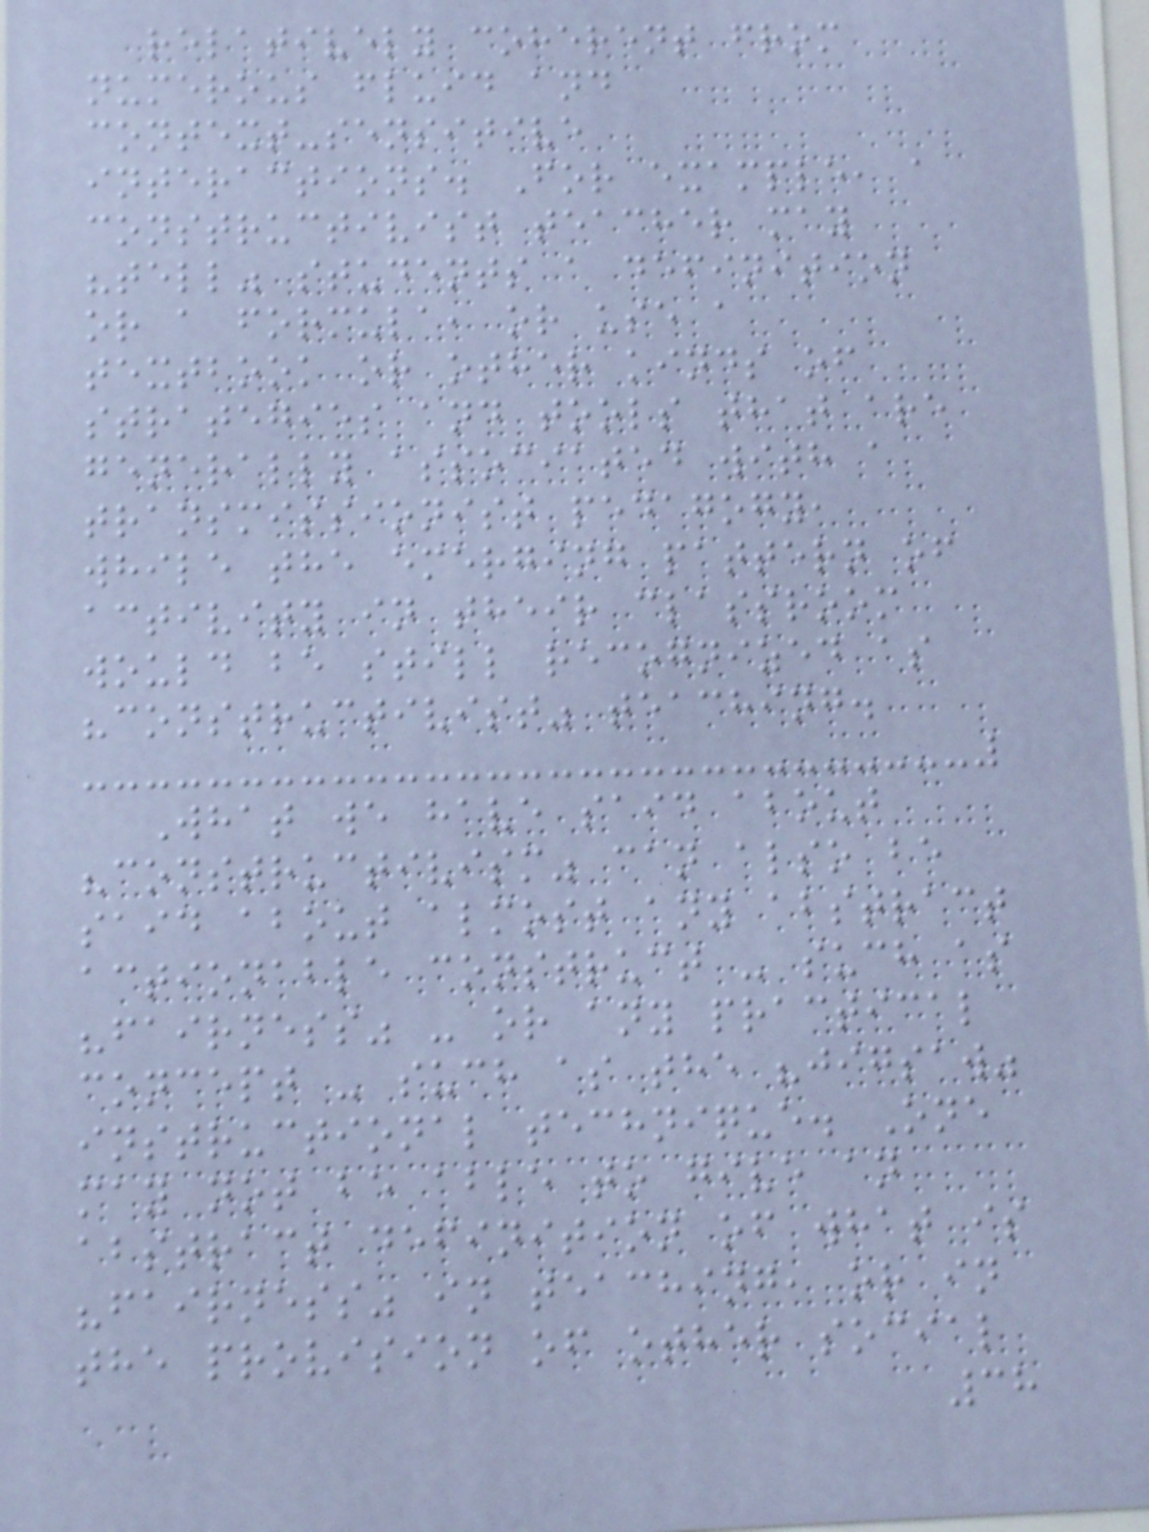relatively coherent from
numerous fluid and
context-sensitive
interactions. For example, a
constructivist teacher may
"tell" students a definition
or a formula, or use a
textbook or other kinds of
strategies and tools that are
generally associated with a
transmissionist pedagogy,
while the emerging pattern of
activity in their classroom
would be still recognized as
"constructivist" teaching.
What we have said about
"constructivism" can also be
said about almost any abstract
actionable construct - such as
"fairness" - or any practical
concept - such as the "jigsaw"
instructional technique. One
may not be able to give an
abstract definition of what is
"fairness" in teaching, or in
the provision of other social
38
